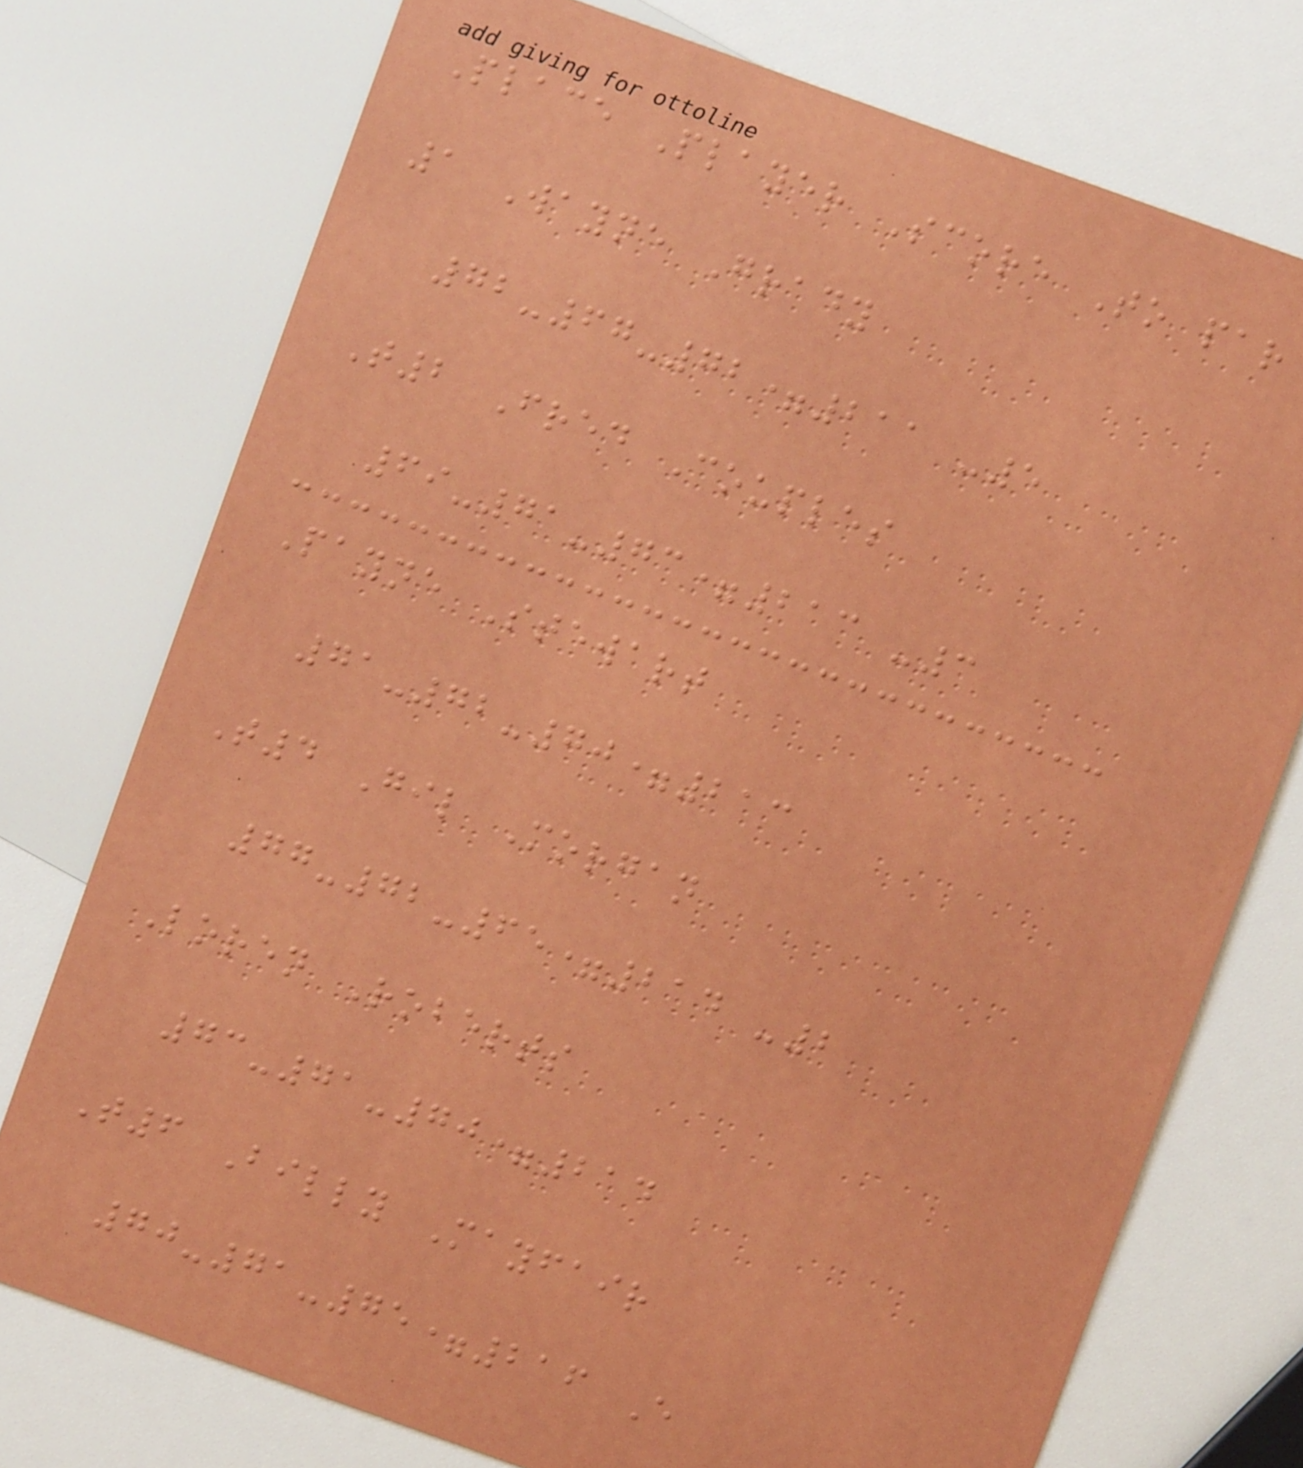Place Player Score To par
1 Wayne Grady
72-67-72=211 -5
T2 Fred Couples
69-71-73=213 -3
Payne Stewart
71-72-70=213
T4 Gil Morgan
77-72-65=214 -2
Loren Roberts
73-71-70=214
T6 Billy Mayfair
70-71-75=216 E
